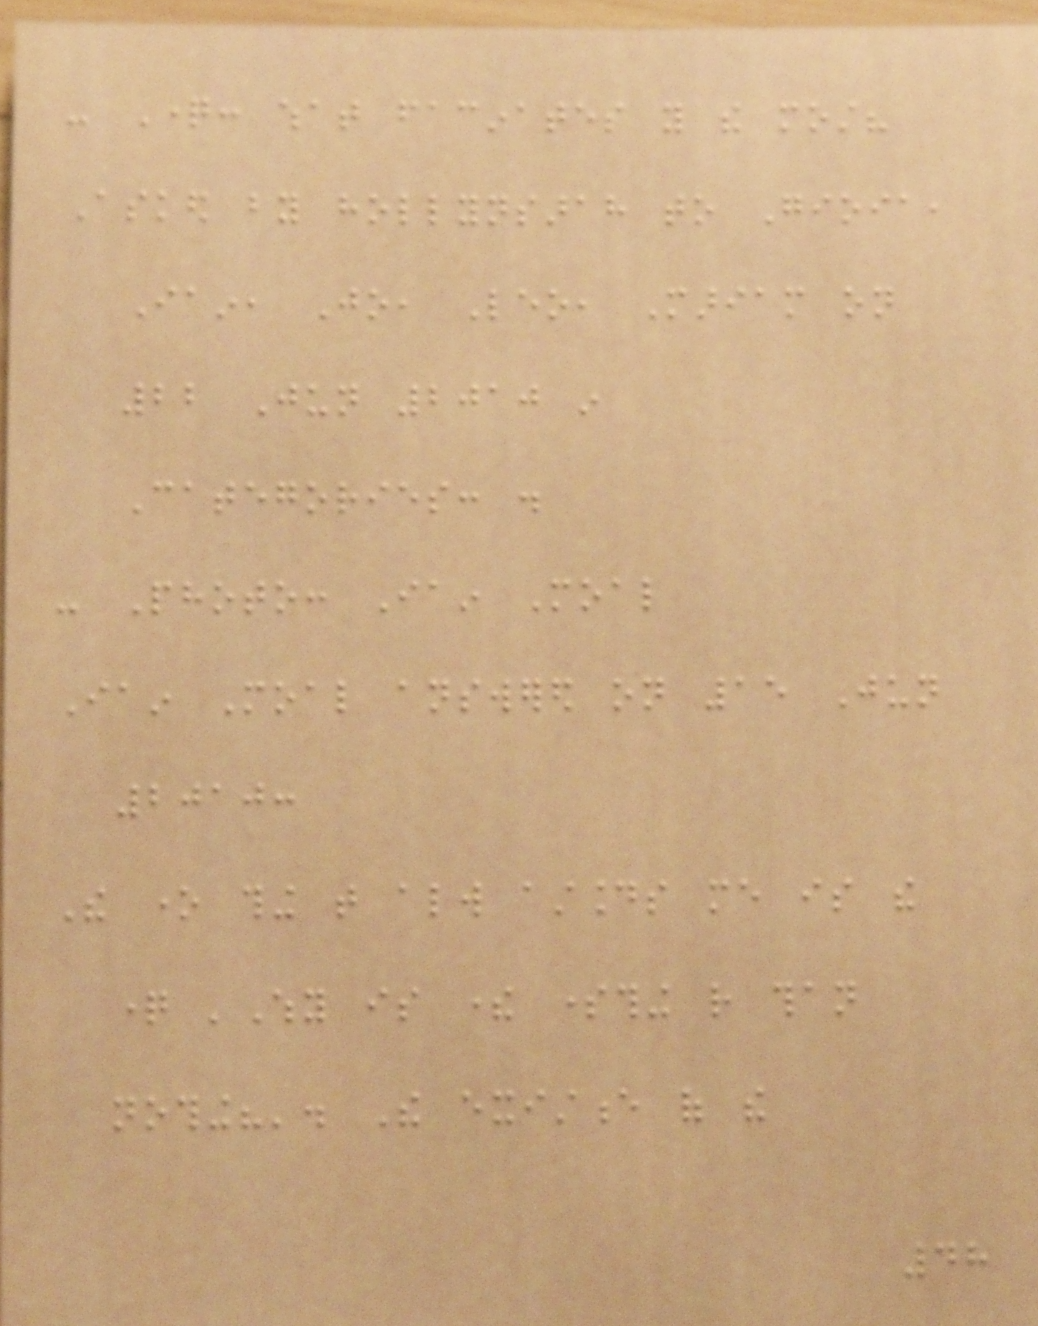- Question: what facinates you the most?
Asked by hollynsarah to Gioia,
Iain, Jo, Leo, Mariam on
22 Jun 2010 in
Categories: .
- Photo: Iain Moal
Iain Moal answered on 15 Jun
2010:
The one thing that always astounds me is the
question 'Why is there something rather than
nothing?'. The existence of the
48
